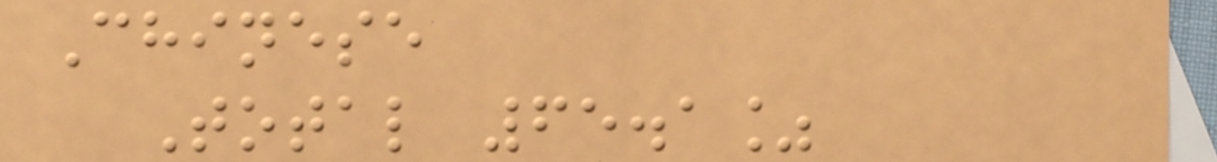Chinese
Total 65.1%
